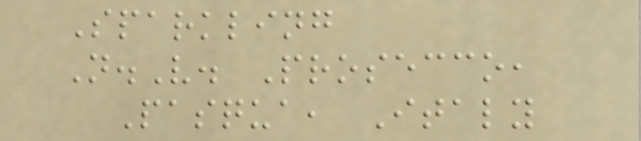Sparkling
N.V. Prosecco,
Pasqua, Italy
